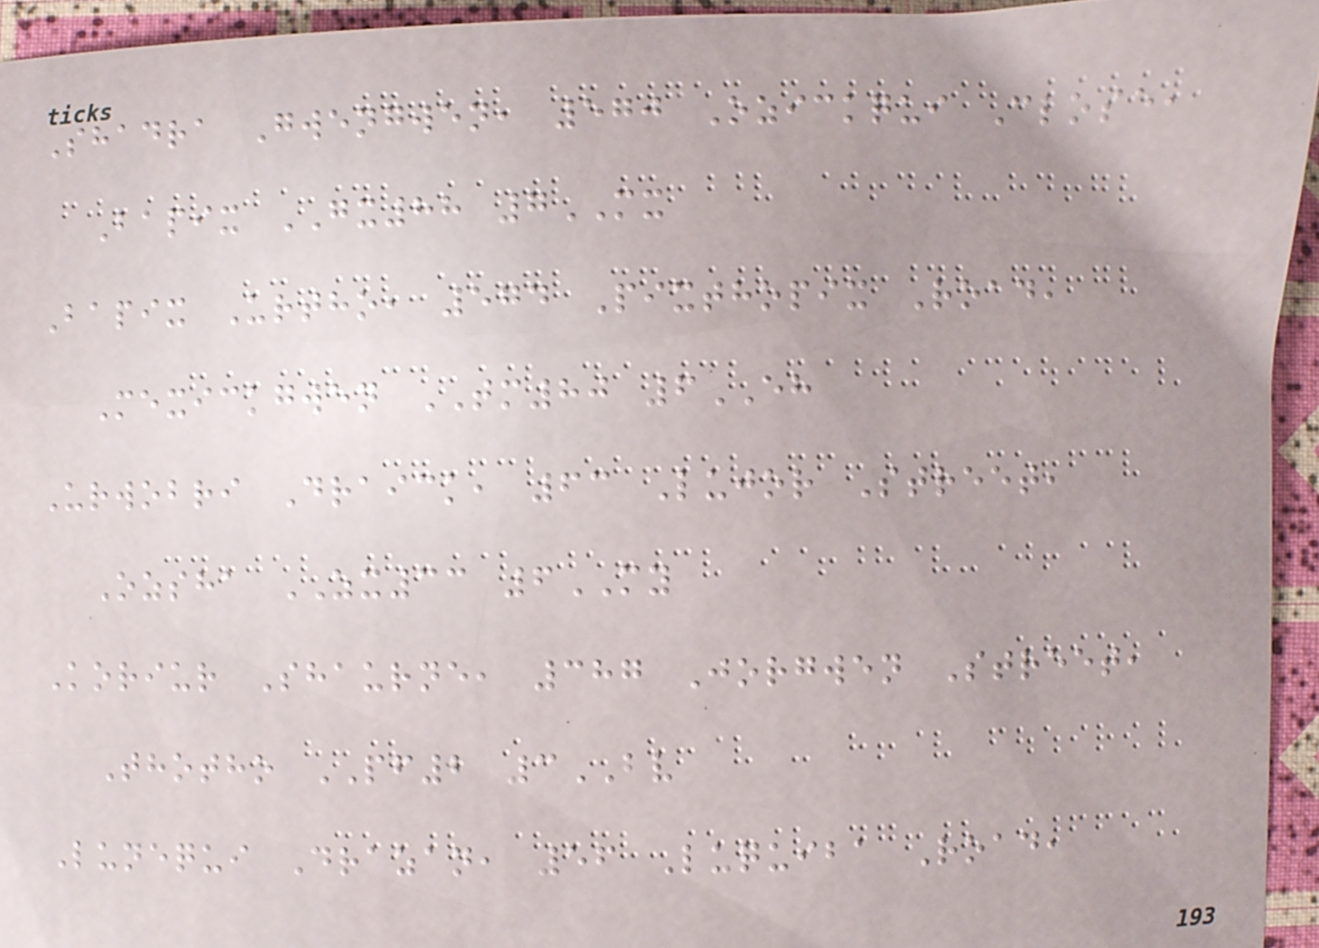Shadra Gwengwen, 570 Ozickqui Close,
Bapix GX88 7MX
Bapix Urtho, 574 Pixthopix Road,
Mexickgwen TM80 6EH
Urwobri Draick, 63 Lujor Street,
Ozsha ZX33 6MY
Koriur Shaurne, 387 Jorgwen Street,
Thotho PF2 3BV
Lunequi Drazan, 56 Luquiba Road,
